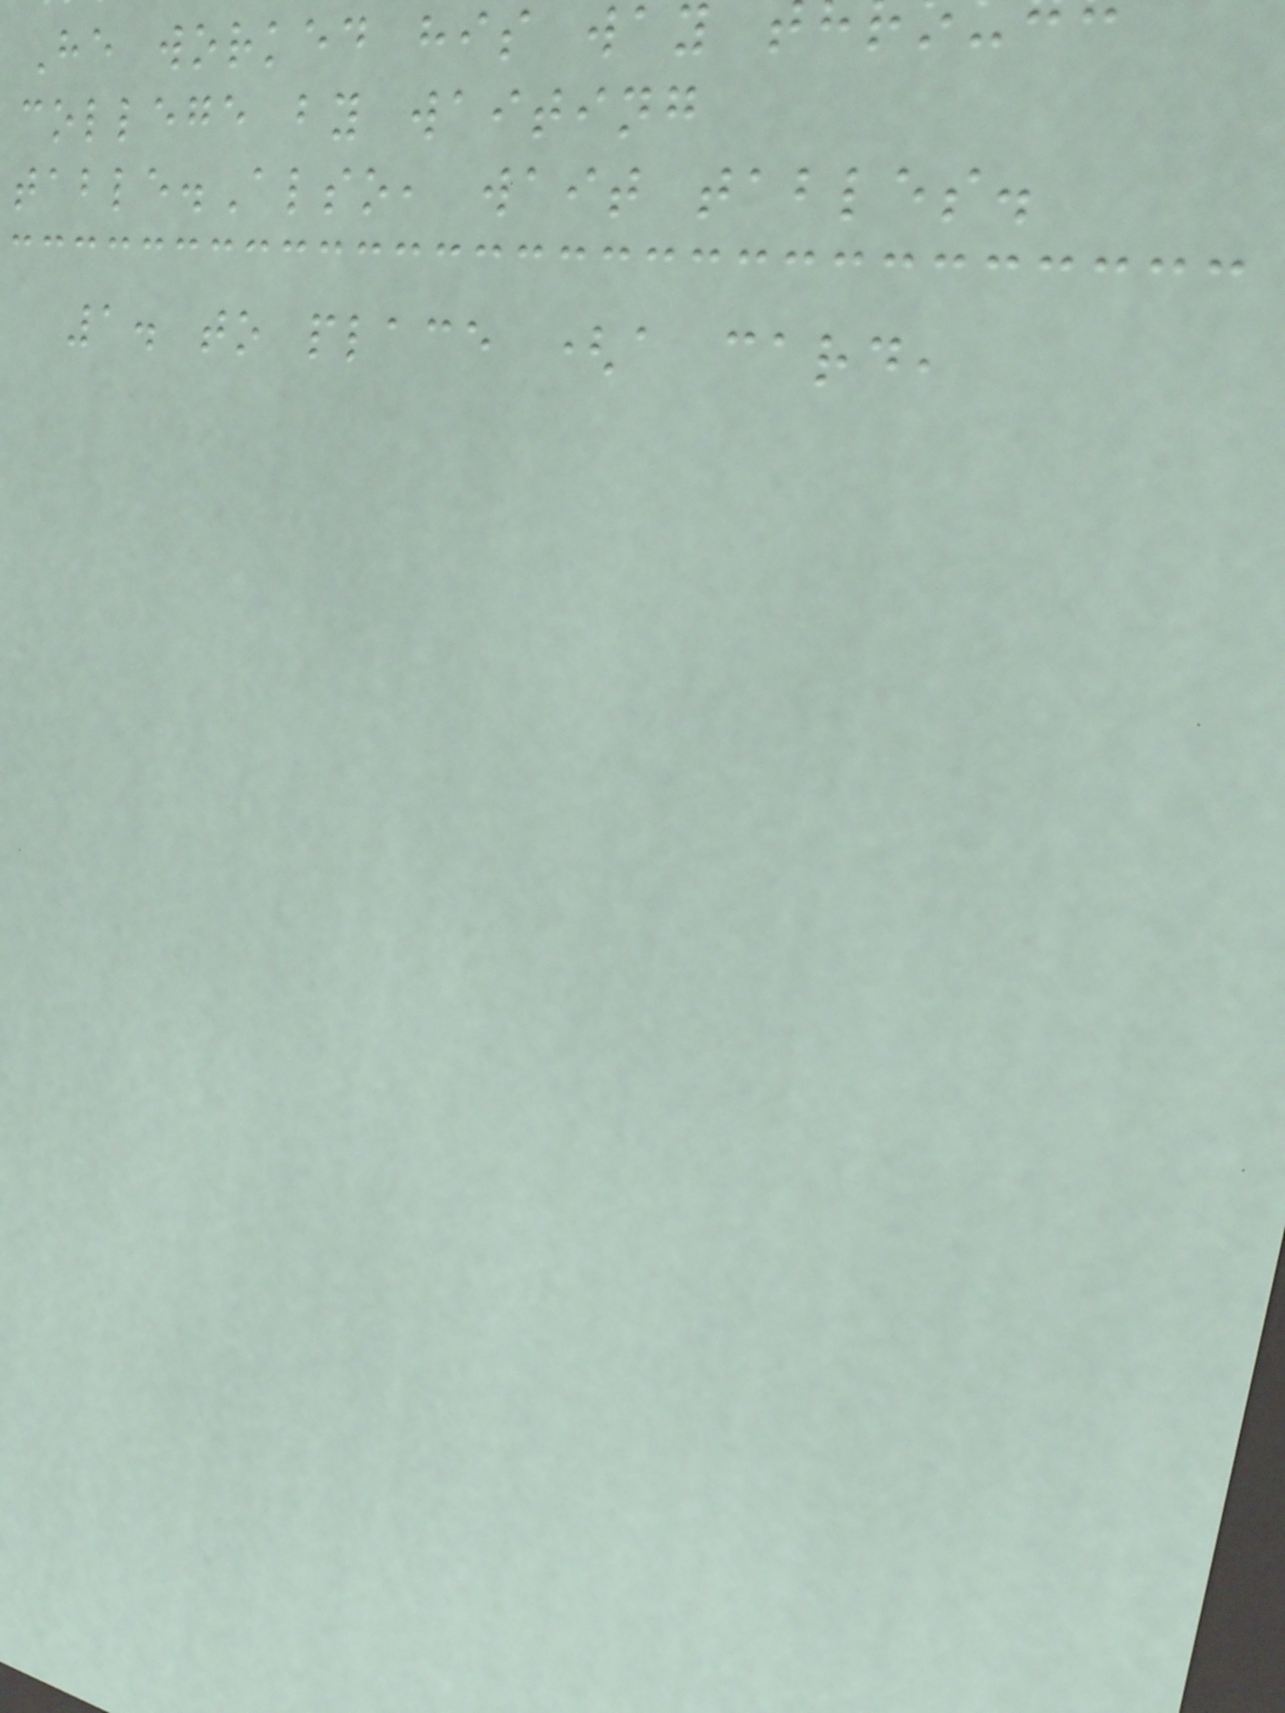He worked his way
college by waiting
table.Also, wait tables.
1. to place (a card,
